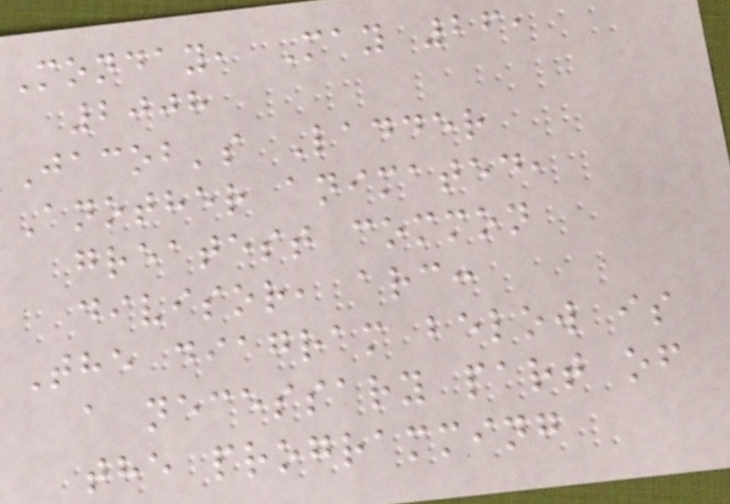Monday, May 26,
2008
Jacob's Ladder
Another animated,
greatest common
divisor, arc:
The diagram below is
a necessary part of
the programming
